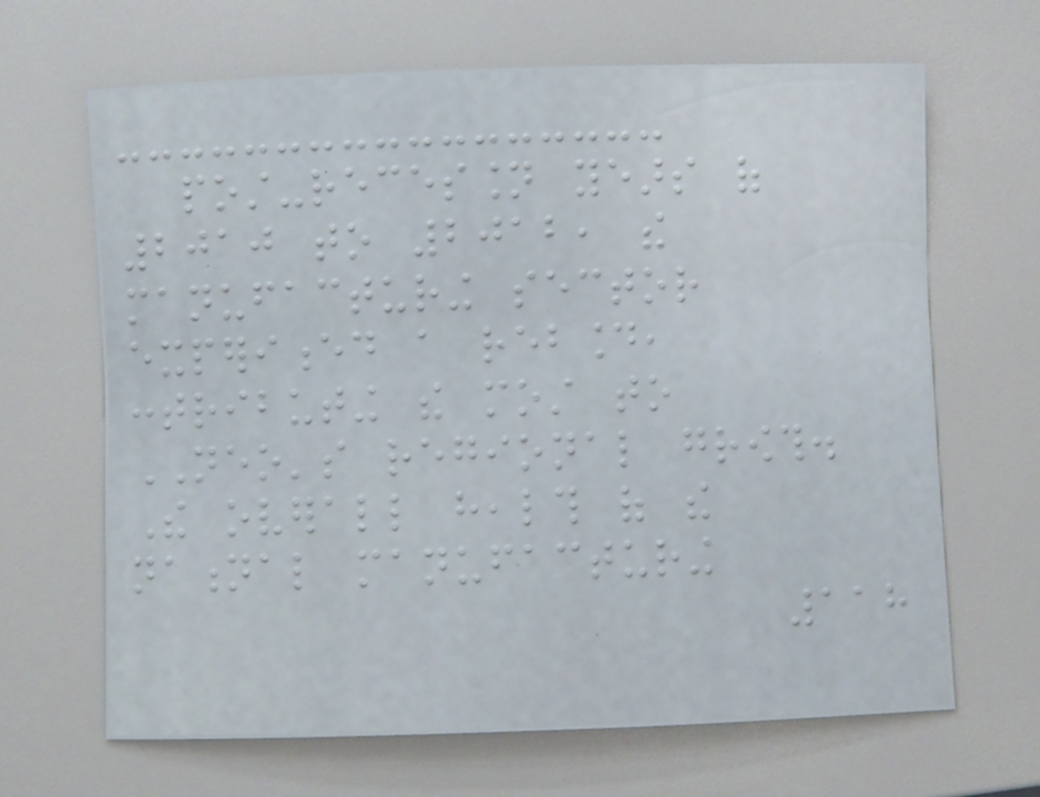post-recession years of
2010 to 2012, the
manufacturing sector
experienced a rebound,
contributing the most to
NEO's regional growth.
The overall health of the
national manufacturing
118
